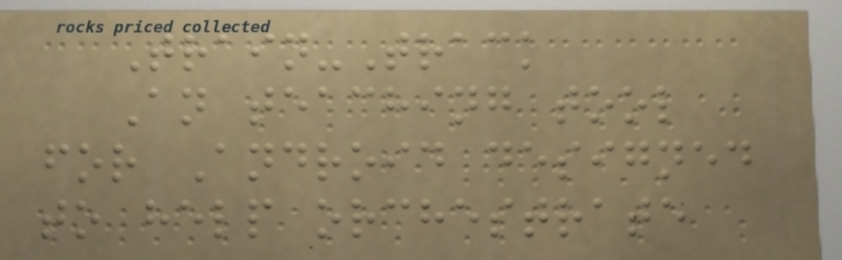Train-Track
An teaching tool
for Android designed
to help orchestrate
